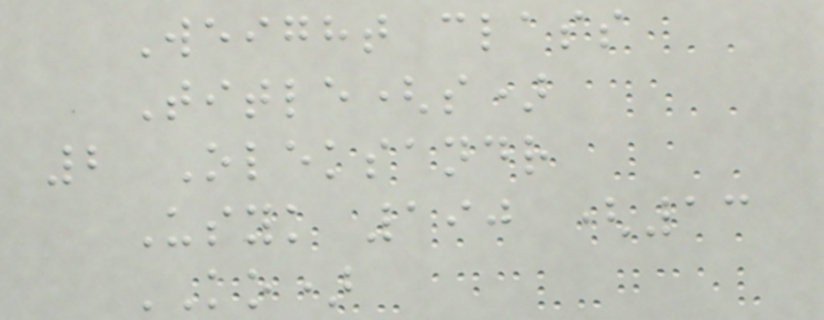Weight class
Title(s)
2 Oleksandr
Usyk 190 (13
KO)
